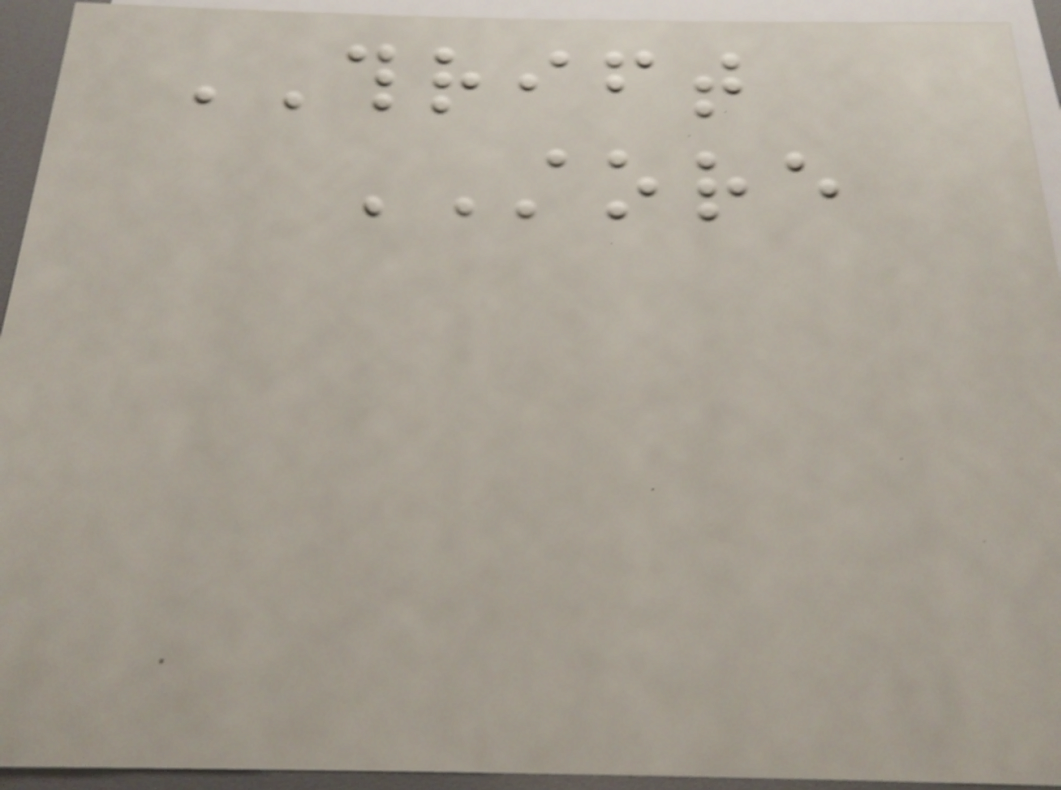THRIFT
STORE
